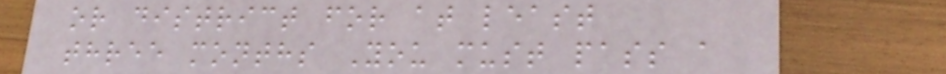or district for at least
three months You must pass a
